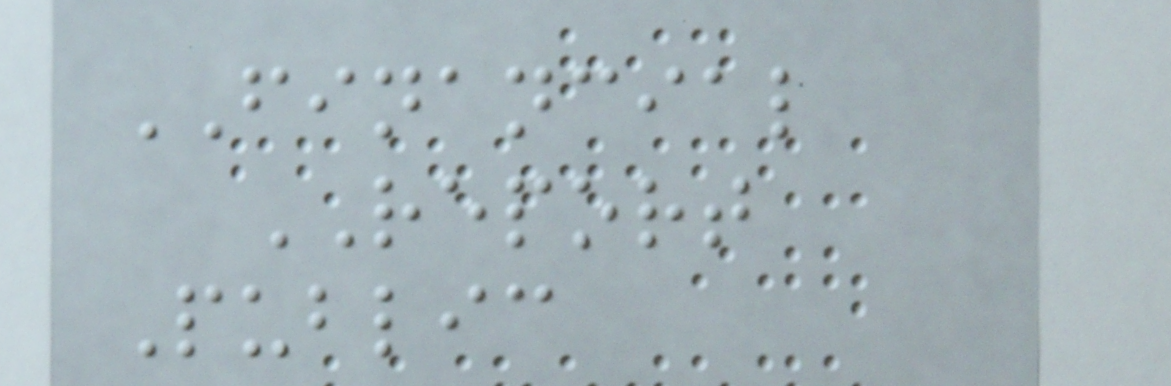FINANCIAL
REPORT
Public
